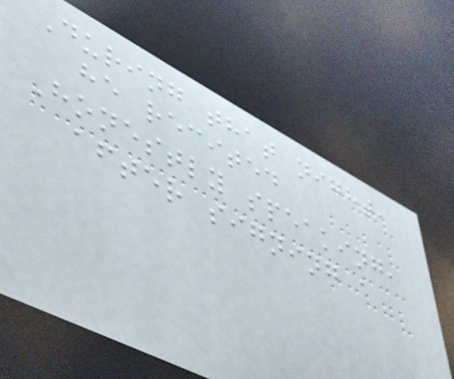During that night,
he recited
Honestly speaking,
after signing a
